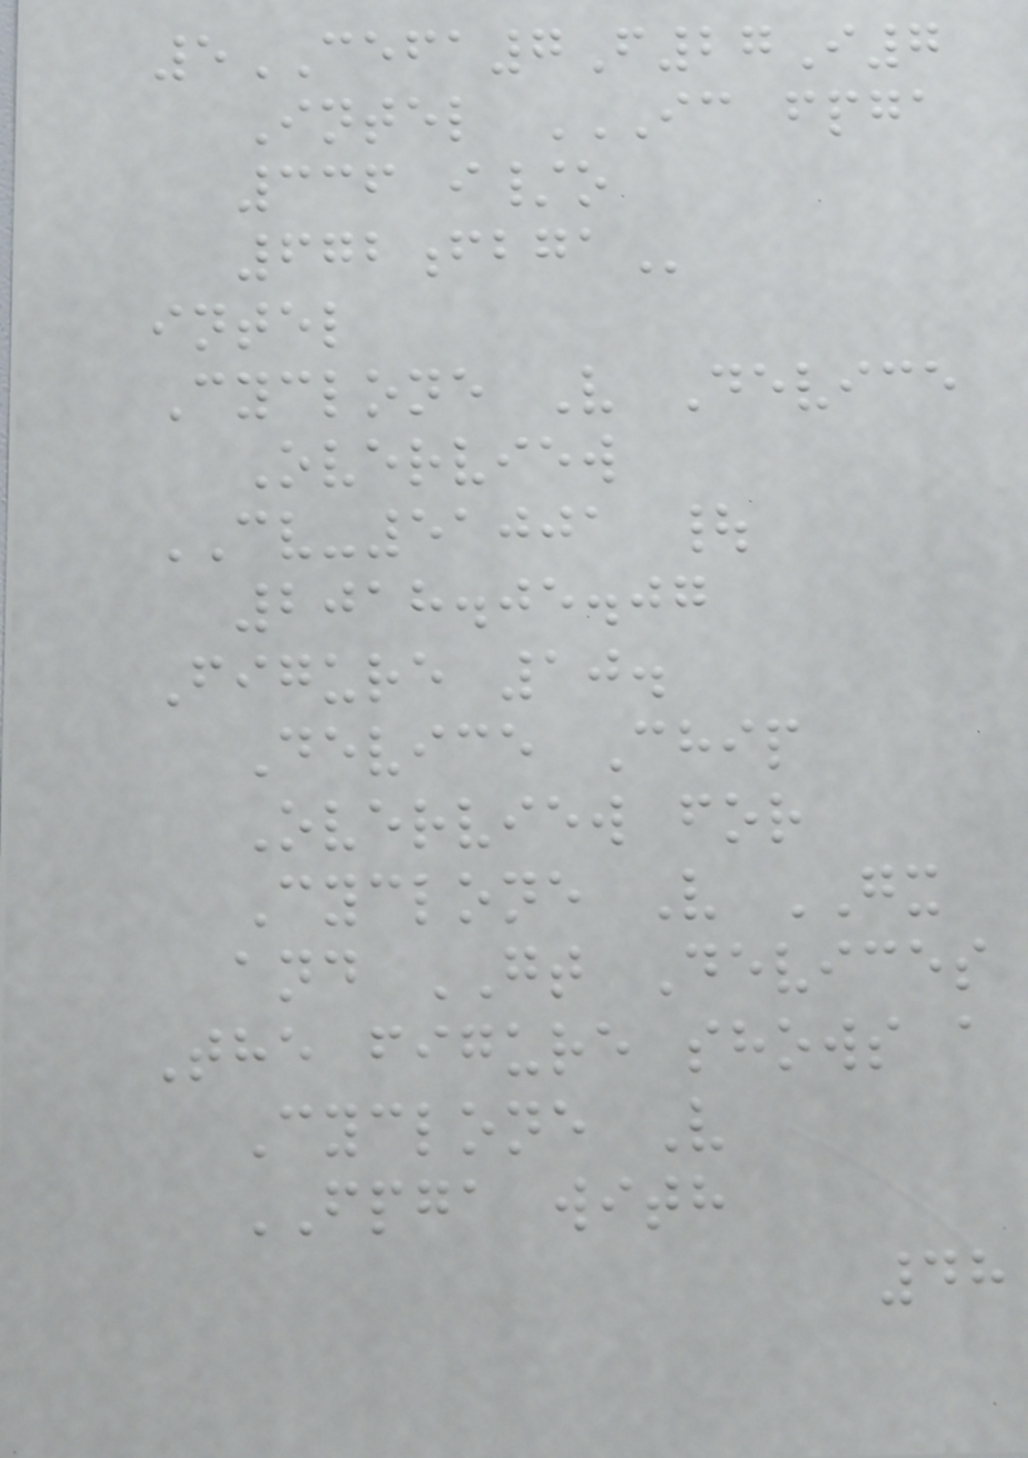5CEFA7F27I7
Intel IC FPGA
336 I/O
672FBGA
intel
Cyclone V Device
Overview
CV-51001 |
2018.05.07
Figure 10.
Device Chip
Overview for
Cyclone V GX
and GT Devices
The figure shows a
Cyclone V
FPGA with
48
